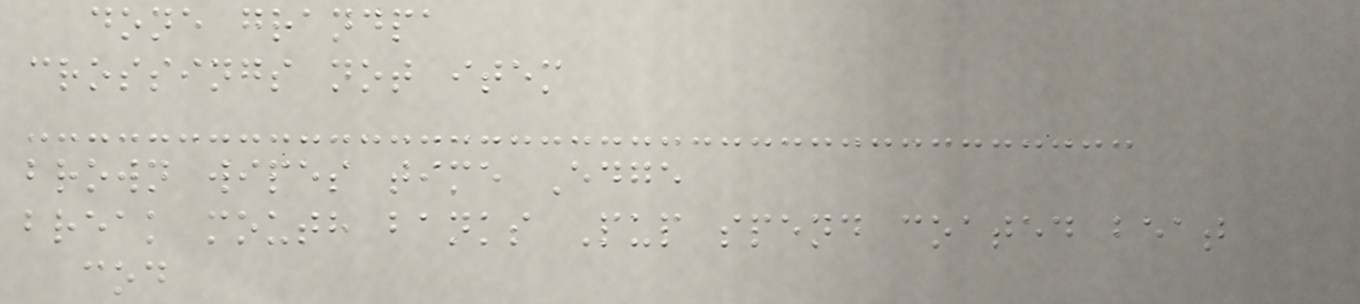done grandpa
crossings not item
brown wipes time Edge
break mouth banks Pup spend coated beat
cod
